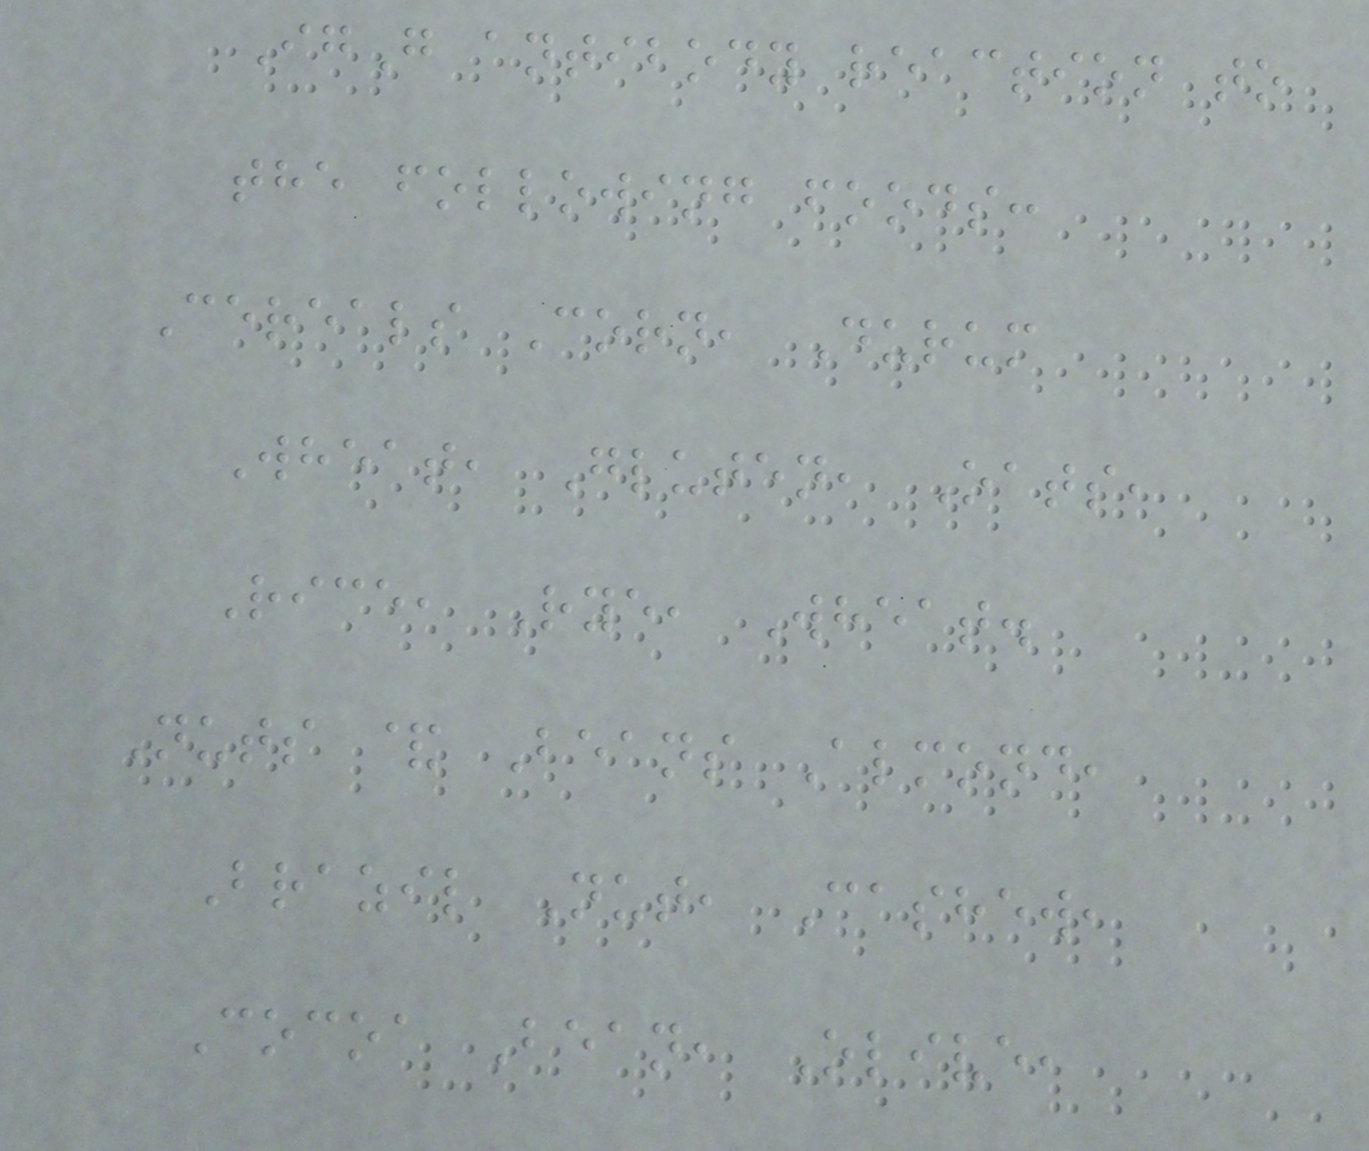IgG antibody reaction to
the following foods:
Cereals Corn, Durum
Wheat, Gluten, Oats,
Rice, Rye, Wheat.
Nuts & Beans Almond,
Brazil Nut, Cashew,
Cocoa Bean, Olive,
